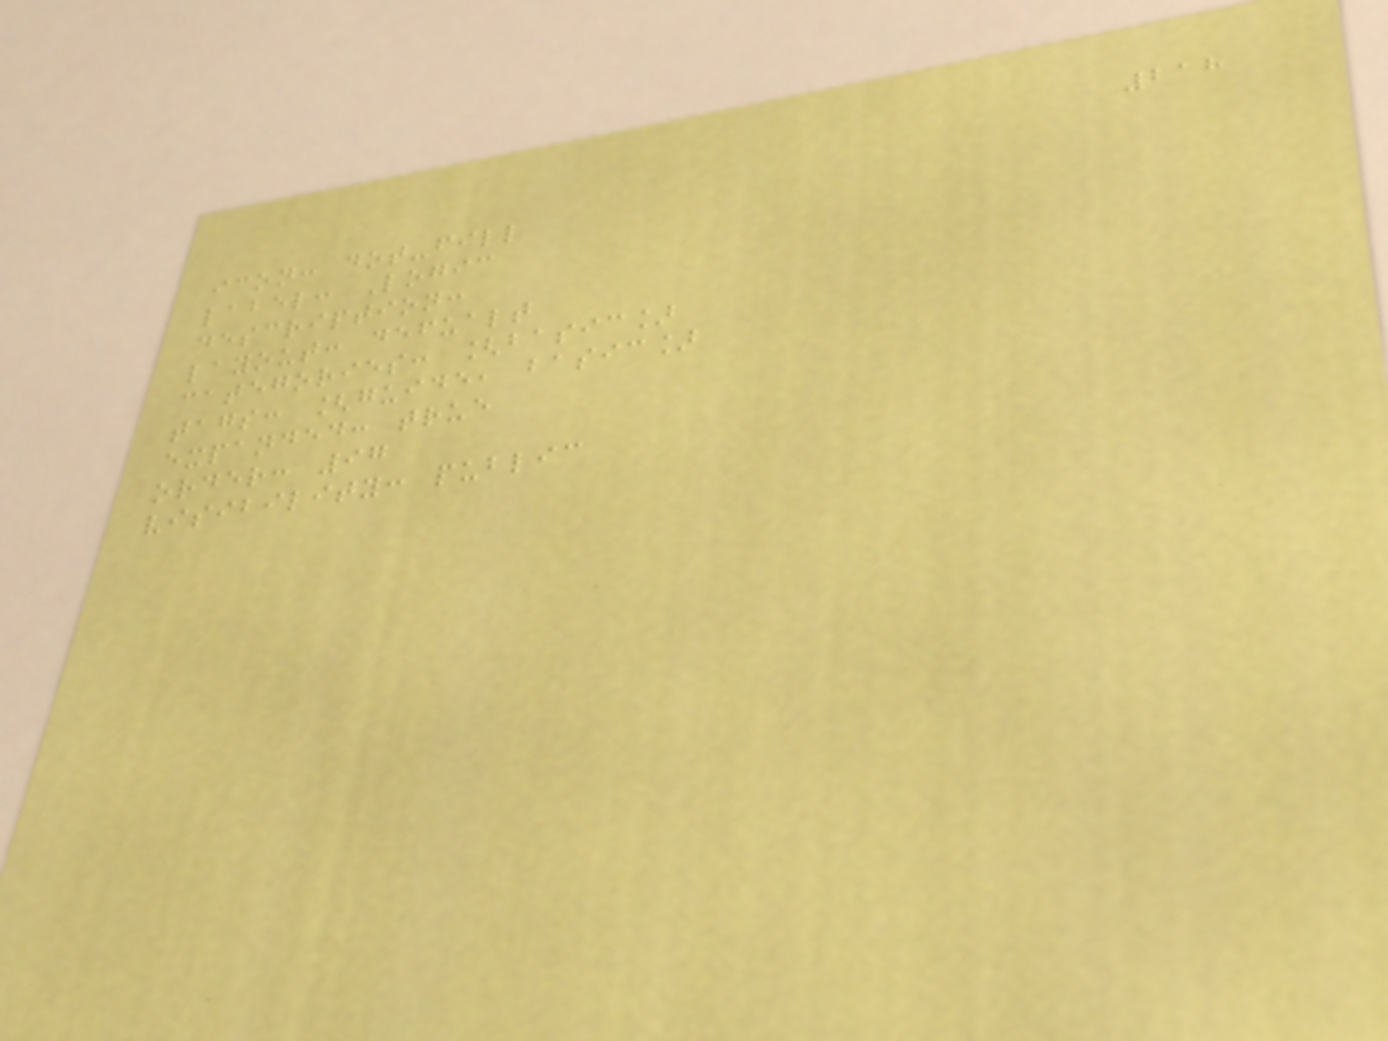218
icon: dot-fill
label: Logic
description:
layout: defualt
categories: [basic]
tags: [guide, basic]
expanded: true
order: 97
visibility: public
